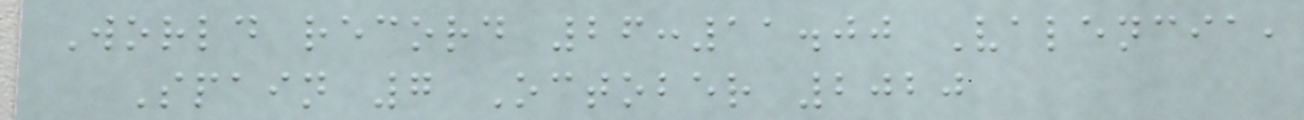World record 26:11.00 Valencia,
Spain 7 October 2020
